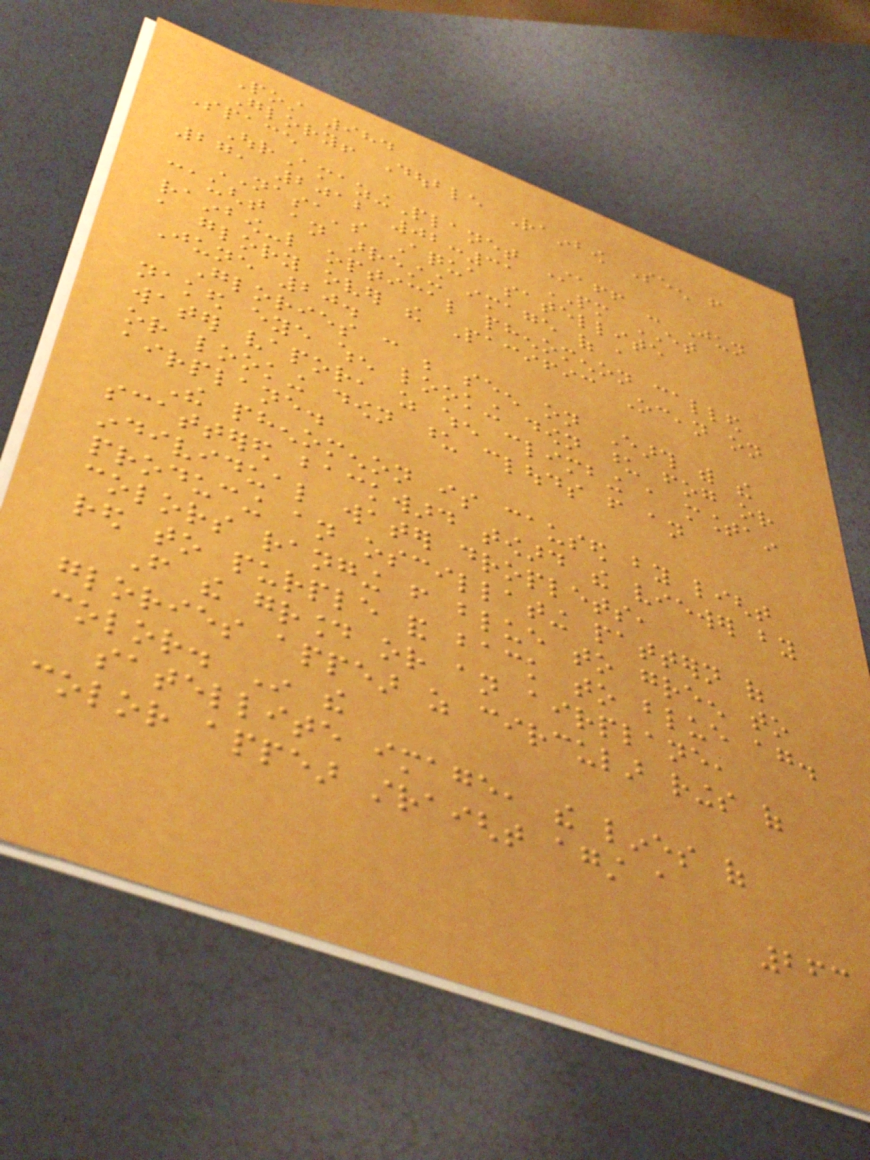Post 984
Glory! Double Rainbow Seen from
Space
OurAmazingPlanet Staff - Jun
27, 2012 02:31 PM ET
NASA's Aqua satellite
caught an arresting image of a
rainbow-like optical phenomenon called
a glory over the Pacific Ocean on
June 20.
Glories can be seen on Earth with the
naked eye when looking down upon fog or
water vapor, as when climbing a mountain
or looking down upon clouds from an
airplane.
The phenomenon is caused by light
scattered backward toward the viewer by
individual water droplets,
producing an oscillating pattern of
colors ranging from blue to green to
red to purple and back to blue again.
From the ground or an airplane,
glories appear as circular rings of
color. In the
satellite image, the lines of
color appear straight against a
263
